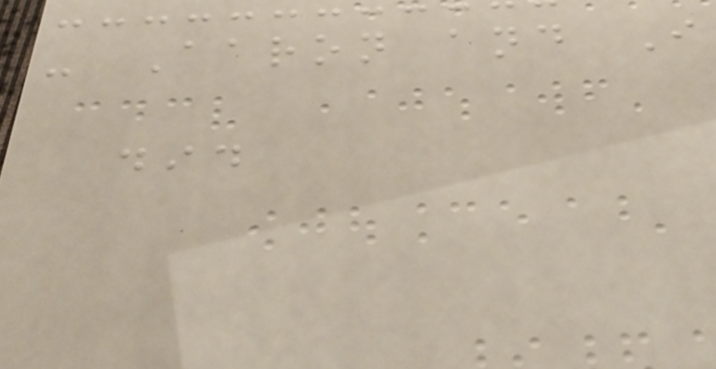- Aaron and I
did
